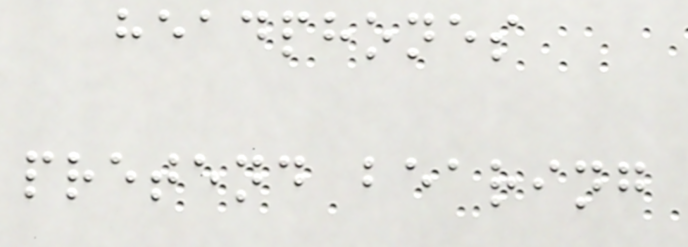headphones
pretend bearing
